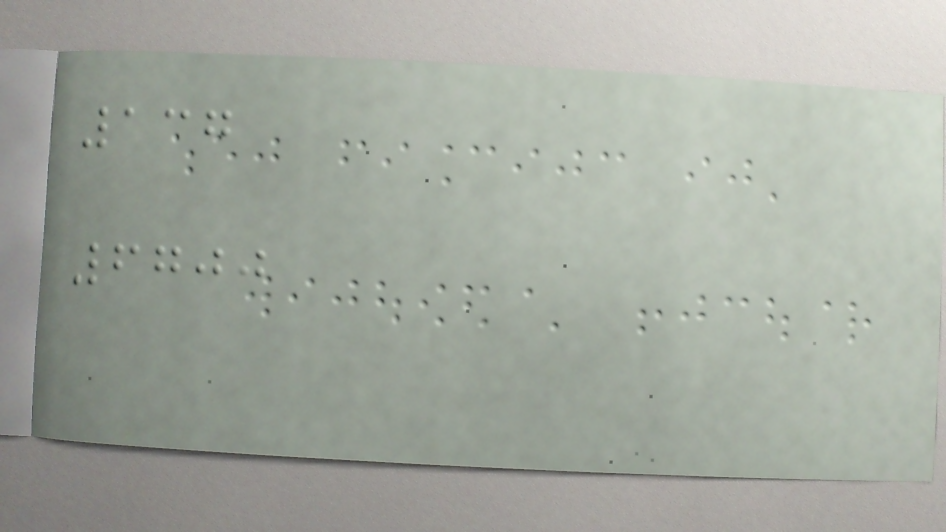137
6700
